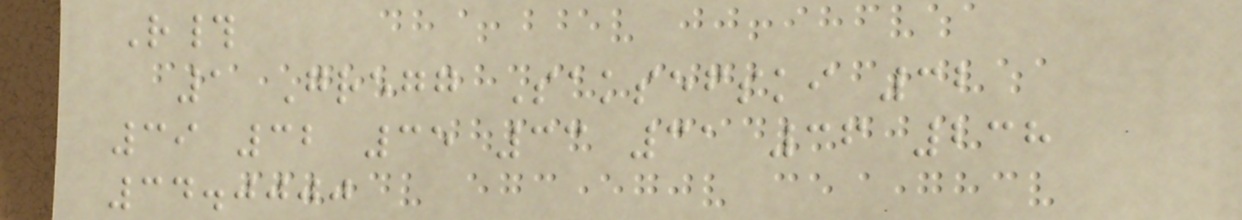R#
1 Gregg Saksefski 32
39 32 35 33 31 36 238
34.0000
